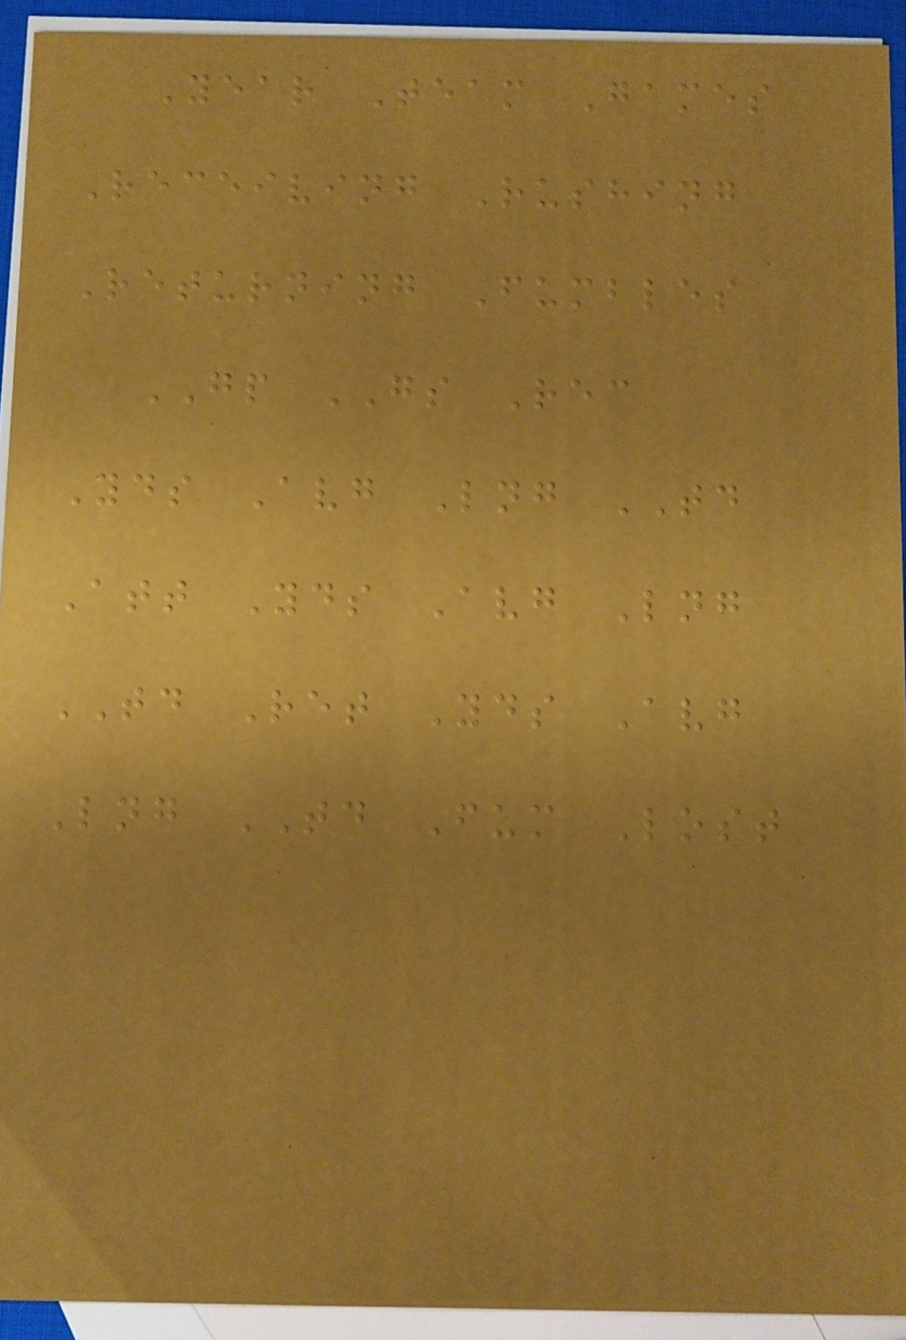Year Team Games
Receiving Rushing
Returning Fumbles
GP GS Rec
Yds Avg Lng TD
Att Yds Avg Lng
TD Ret Yds Avg
Lng TD Fum Lost
